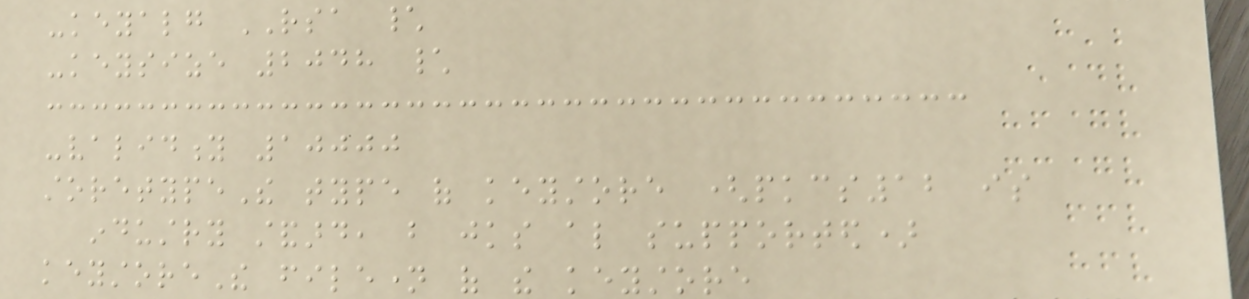-keyalg RSA \
-keysize 2048 \
-validity 10000
storetypeThe type of keystore (pkcs12 is
industry standard, but jks also supported)
keystoreThe filename of the keystore
